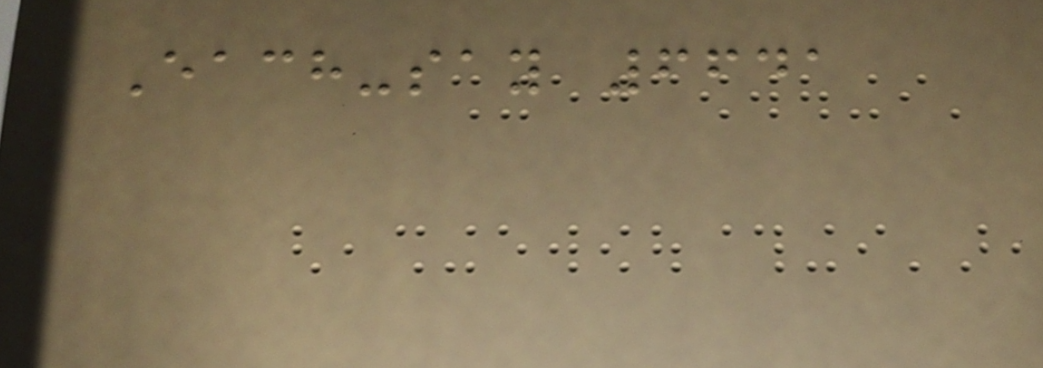Each-say 6641
